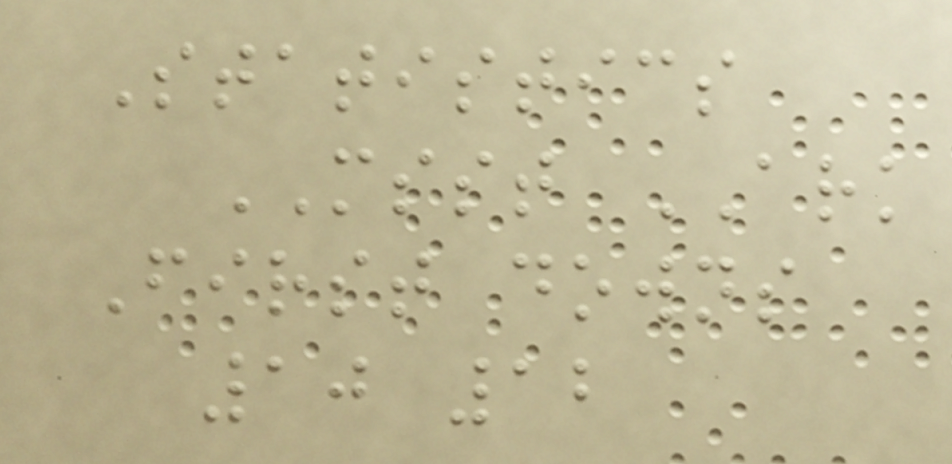Statistics
MSST ARK
First downs
10 12
